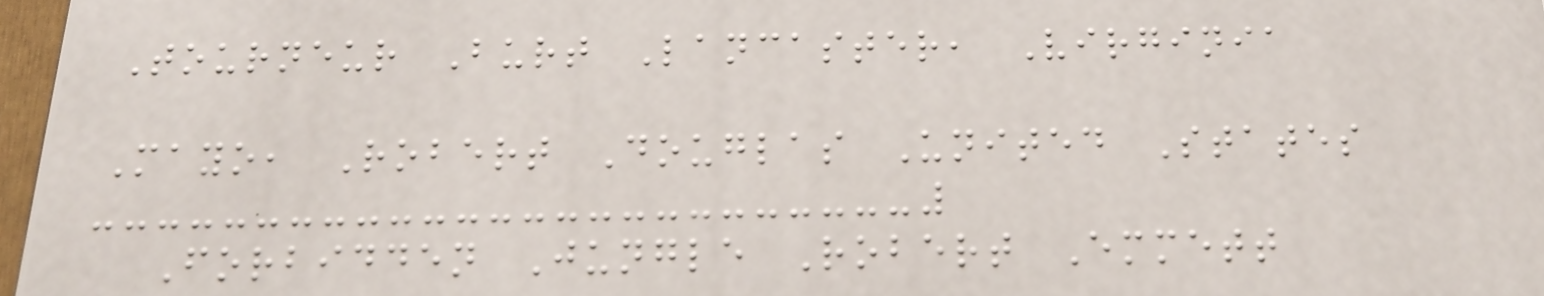Tourneur Burt Lancaster, Virginia
Mayo, Robert Douglas United States
Forbidden Jungle Robert Emmett
